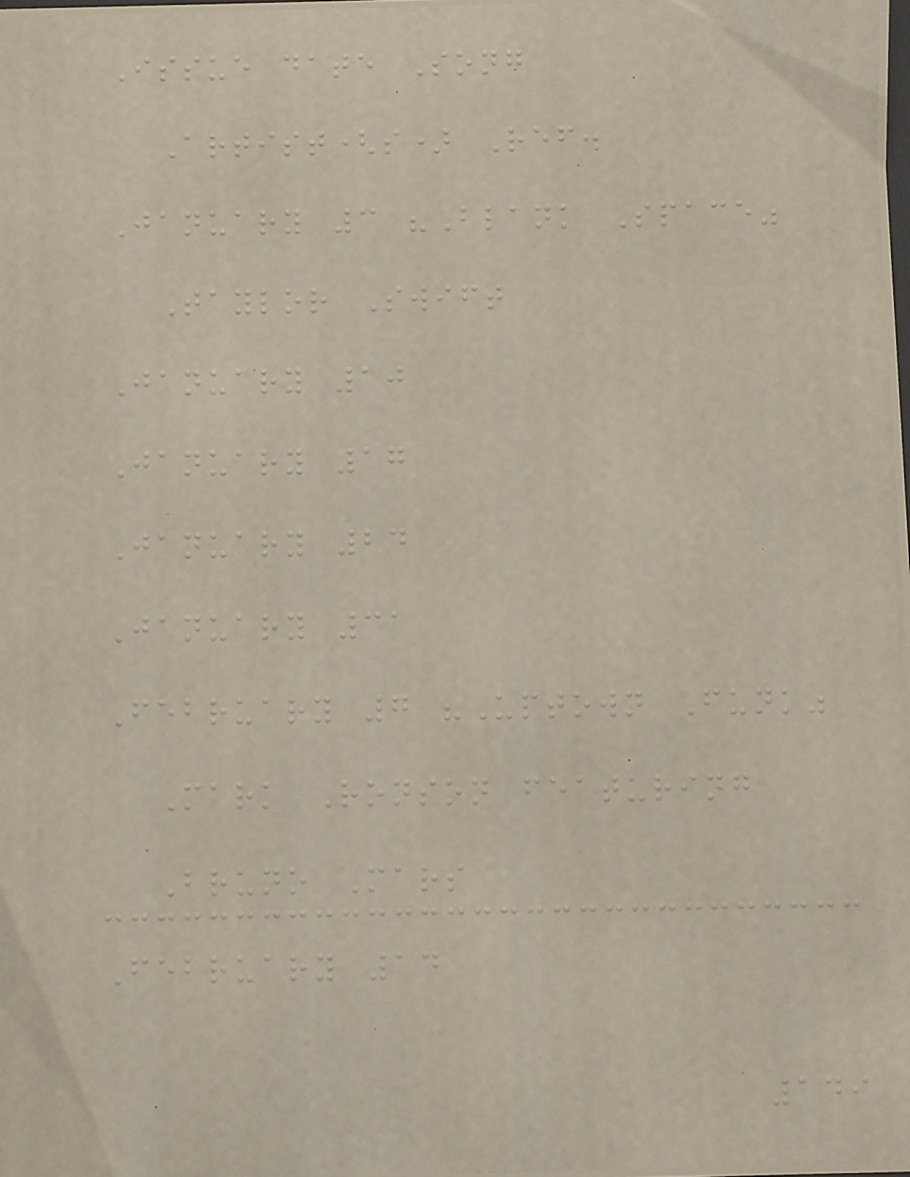Issue date Song
Artist(s) Ref.
January 3 "Blank Space"
Taylor Swift
January 10
January 17
January 24
January 31
February 7 "Uptown Funk"
Mark Ronson featuring
Bruno Mars
February 14
149
